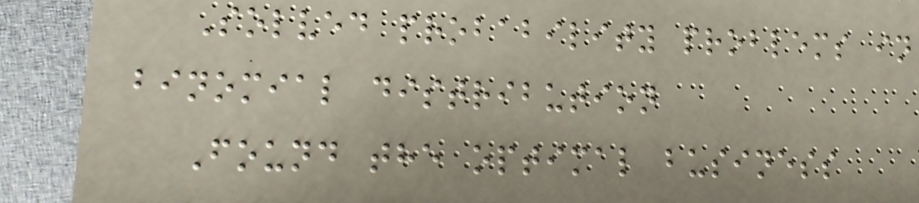Solved probability problems in
binomial distribution
Found the optimal business
